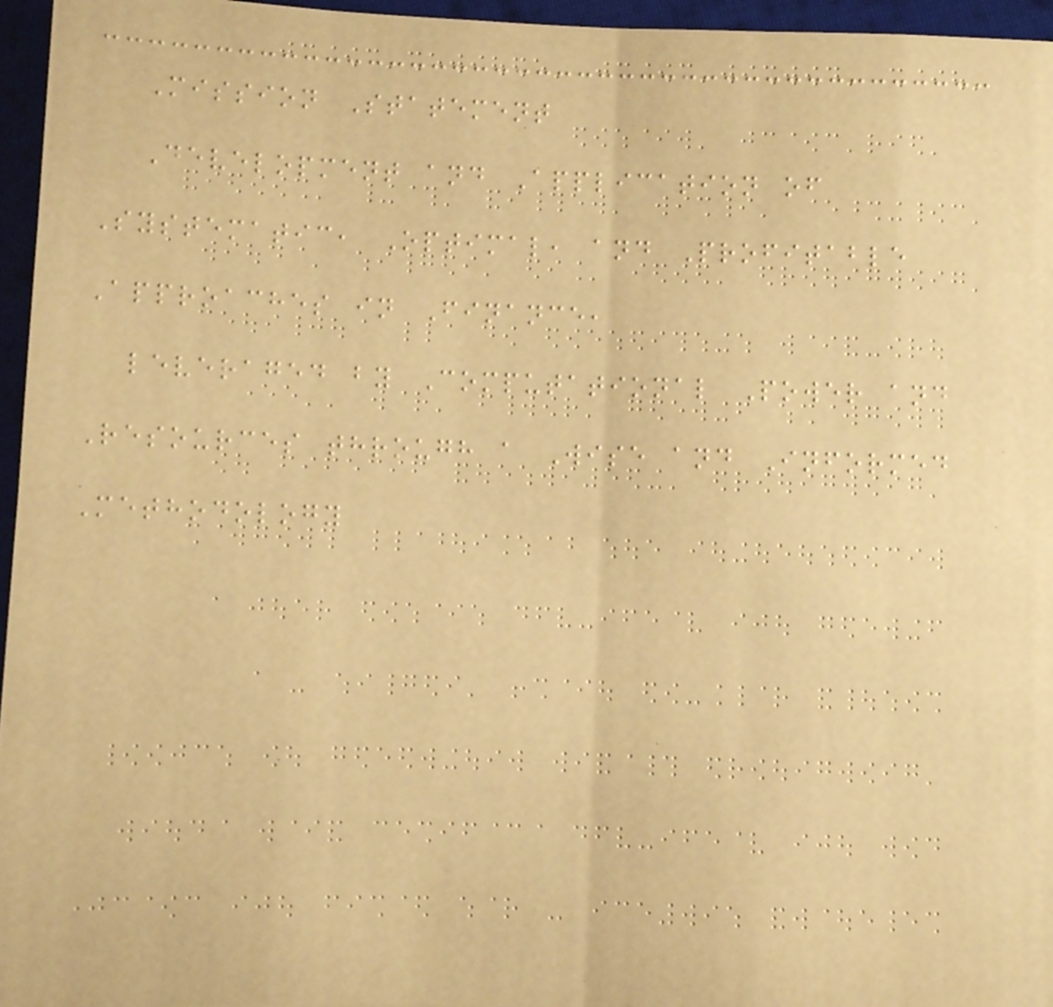Mission Statement
Development and Application of
Systematic, Optimal, and Profitable
Approaches in Finance,
leveraged by Computational Power and
Resources through a Wise and Informed
Methodology
